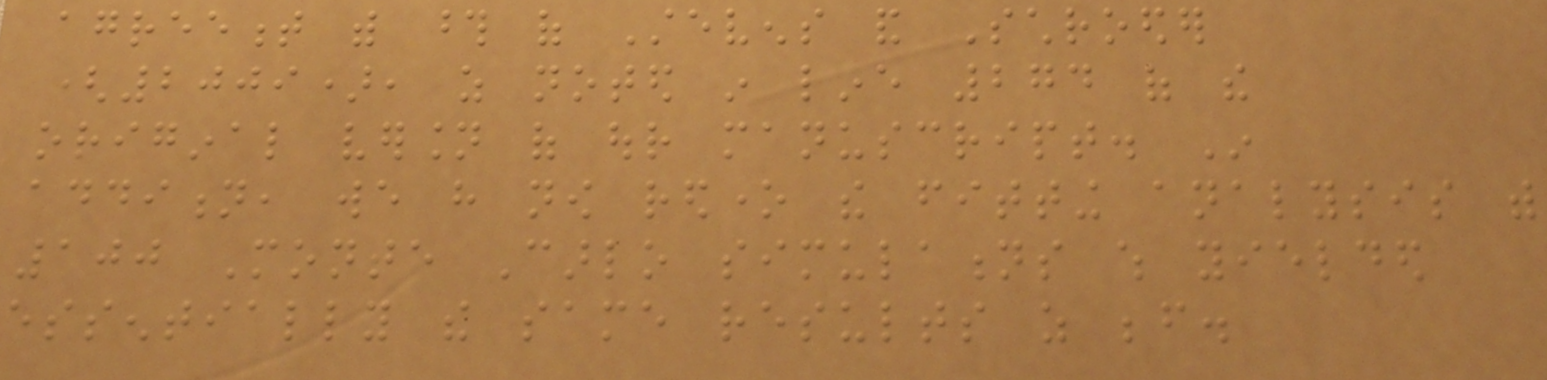agreement with those of Stevens and Schroeder
(2009), as noted in line 274 of the
original version of our manuscript. In
addition, we have now redone the fitting analysis with
100 Monte Carlo simulations which yielded
essentially the same results as before.
